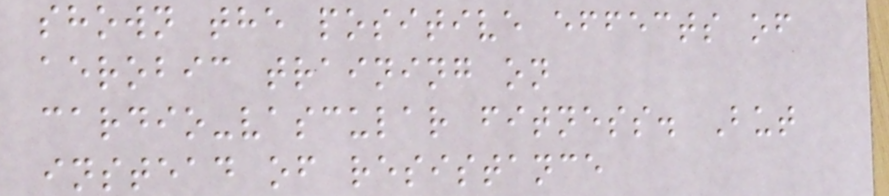shown the positive effects of
aerobic training on
cardio-vascular fitness. But
instead of resistance
